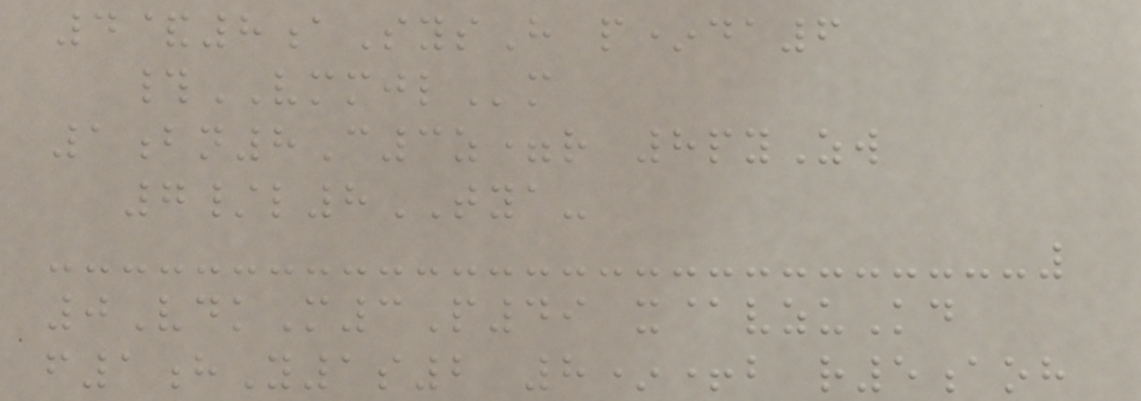4&8aSysH p*da6
#VMMJLm
1bn8C3z=r 8pyZw
7/l8TYA-
0VdkM3P49 x@vzuKd
f1hY1s2 8*+b r5aoh
